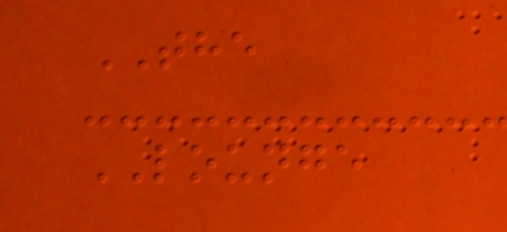THE
LOUNGE
